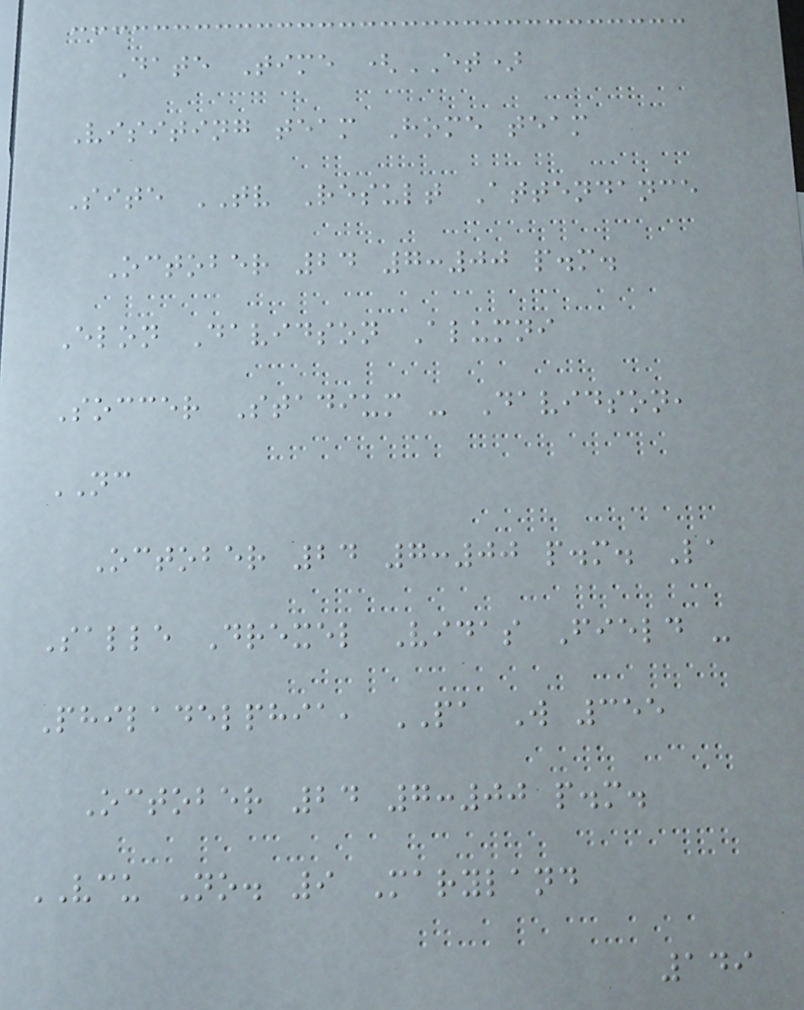Date Time (ET)
Visiting team Home team
Site TV Result Attendance
October 24 7:00 p.m.
Elon Davidson Alumni
Soccer Stadium - Davidson,
NC
October 24 7:00 p.m. La
Salle Drexel Vidas Field -
Philadelphia, PA W 355
October 24 7:00 p.m.
VCU No. 9 Maryland
149
